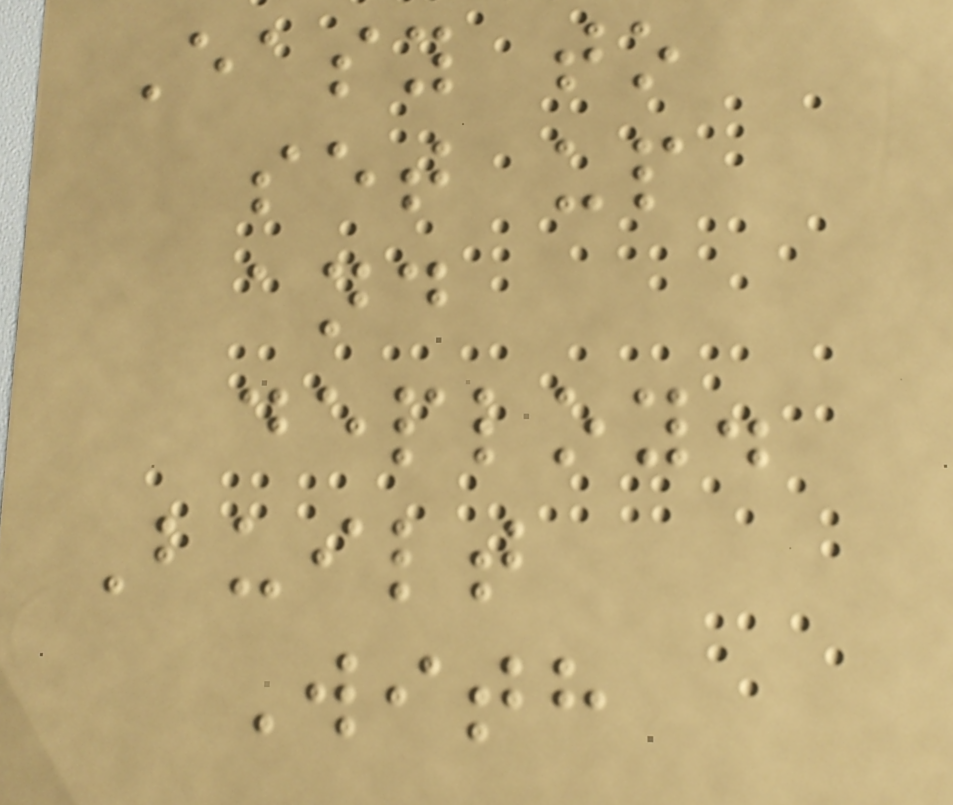Easy to
set up
and
deploy.
Built
With
